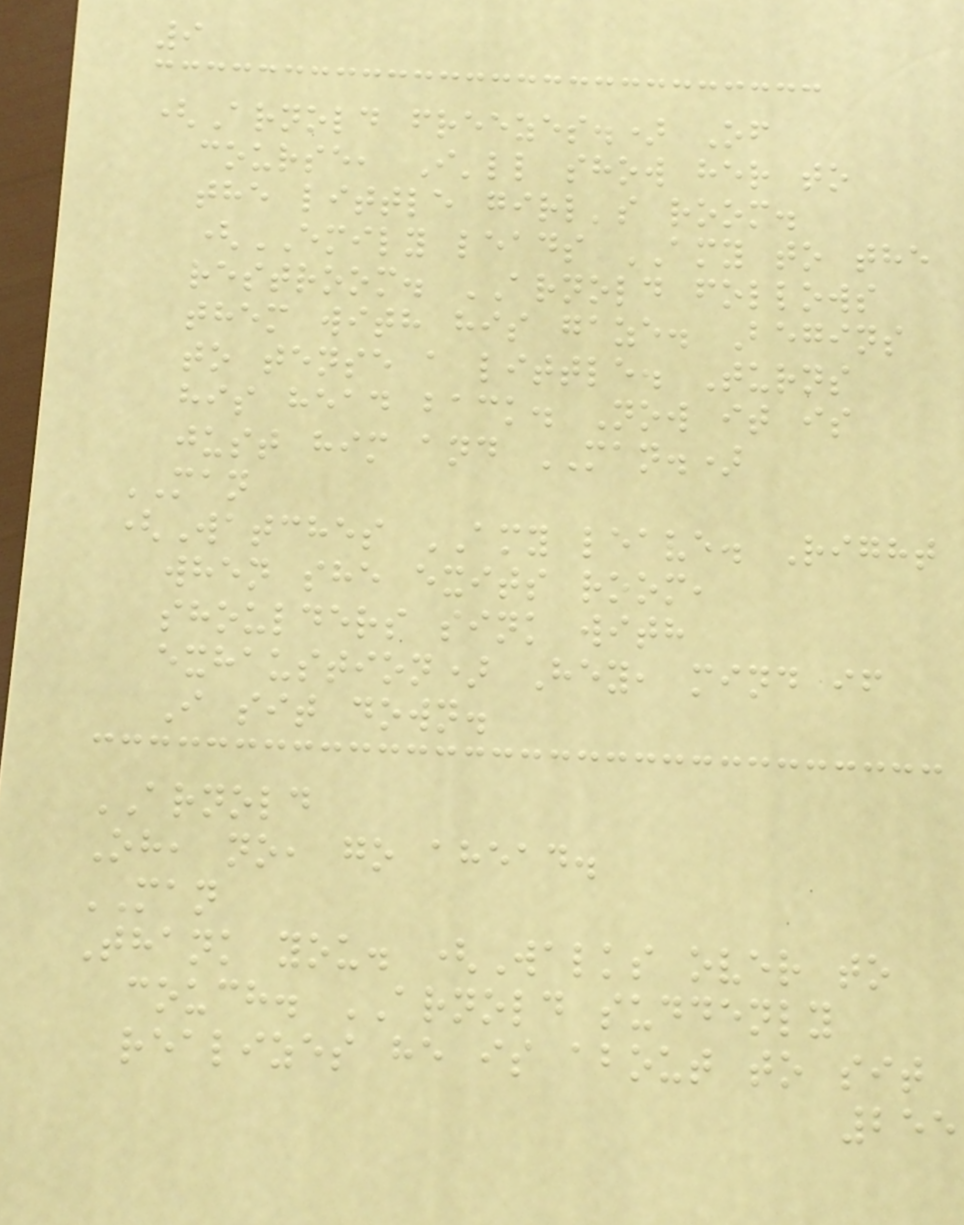9
(Arnold freezes.) Of
course, I'll show her to
the little girl's room.
(EMILY leads AMY to the
restroom. ARNOLD follows
them with his gaze. Begins
to tense a little. Turns
his head back. Now it is
just him and MAN.)
MAN
(Watches AMY leave. Right
when she exits room,
shoulders sink with
exhaustion) Hey, mind if
I sit down.
ARNOLD
Oh, no, go ahead.
MAN
Thank you. (Walks over to
couch. ARNOLD suddenly
realizes he is about to sit
255
